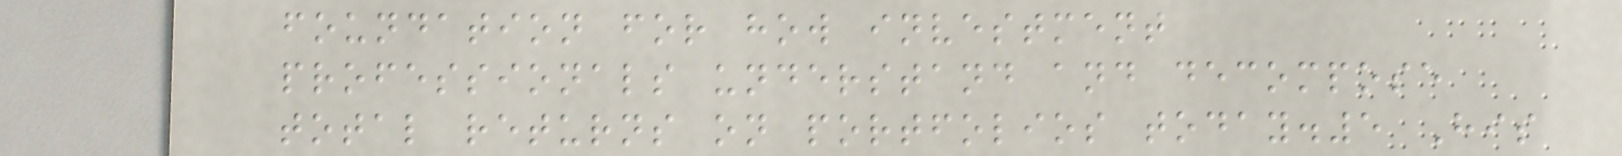foundation for how investment
professionals understand and decompose
total returns on portfolios today.5 His
